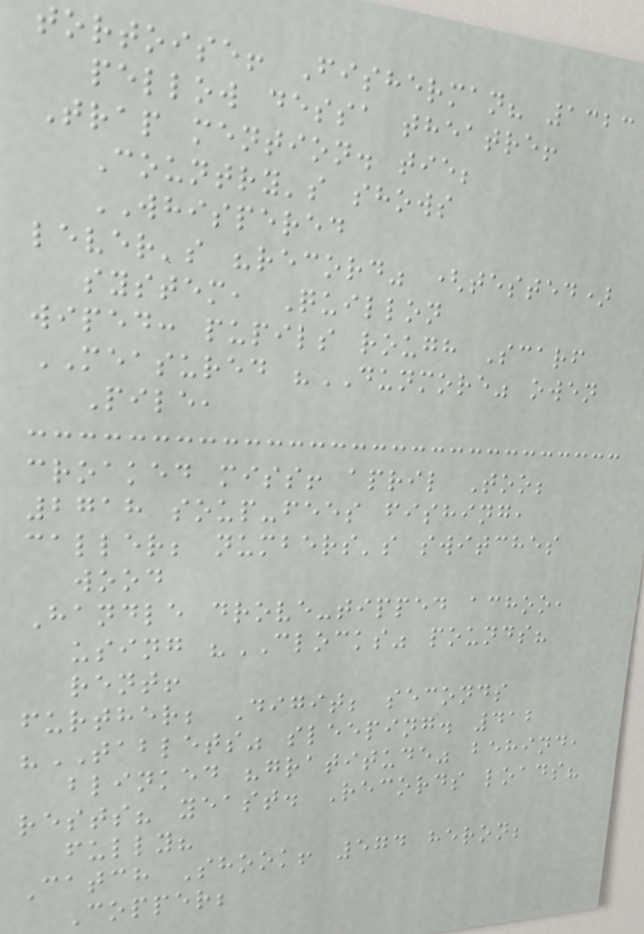tortoise! Fisherman? 1323
pellow dessa theatre!
Trap mention. tie;
Country's shows
WHISPERED
lever's "record" (tested)
system, Quillon
wiped: pupils rough Scarf
MEASURED "DUNMORE" owen
Pile,
croaked miss! april Too;
2718 soup-fees fishing,
caller; numbers's switches
wood
Handle drove-tipped achoo,
using "CLOCKS" pounds?
rent!
further; Digit; seconds
"TABLETS" sleeping. 412
blinked "gratitude" behind,
rests? yeast. Records loads?
fully?
Catch Shook! 574 heron;
Copper;
